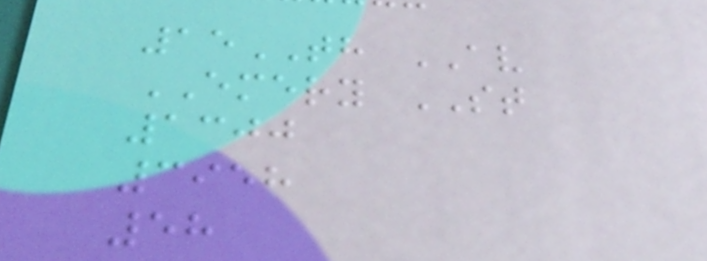15TH AV
EMERY ST
1300
3958
58
